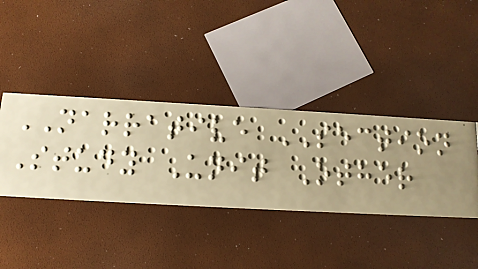NARRATIVE SECTION
Study Unit Other
